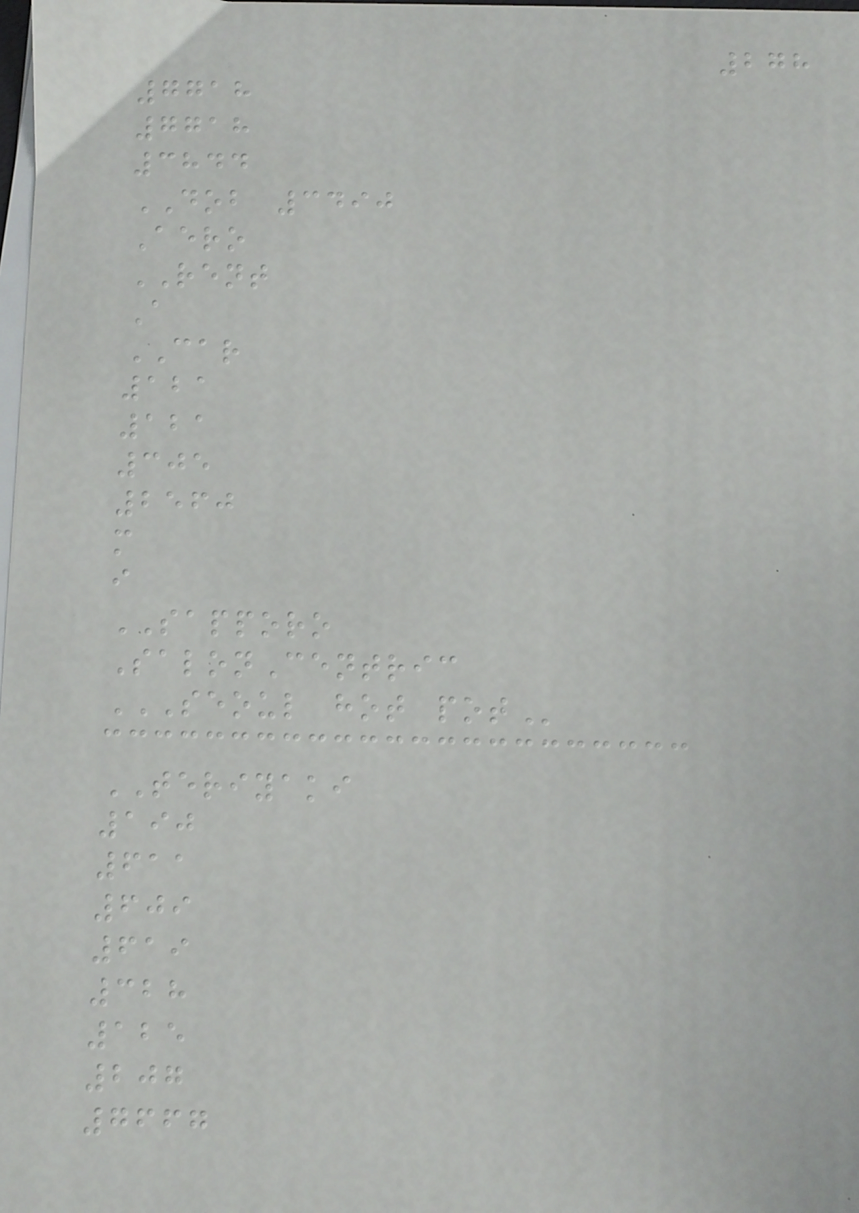278
7718
7718
3844
DOB 3490
Aero
RENT
A
CAR
121
121
305
2560
m
i
SAPPORO
SalonCentric
SEOUL HOT POT
TERIYAKI
190
611
609
619
328
125
207
7667
